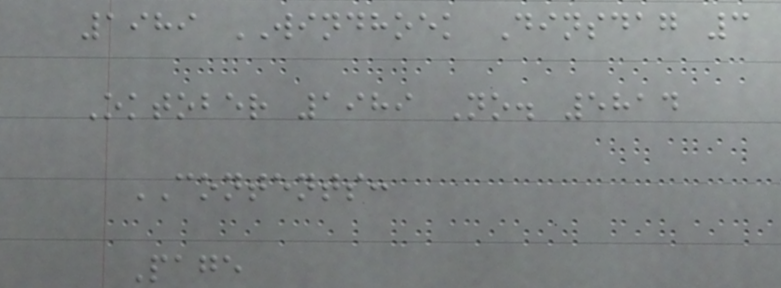1989 WINDHOEK Dinsdag 3
Oktober 1989 No. 5814
CONTENTS:
Page
